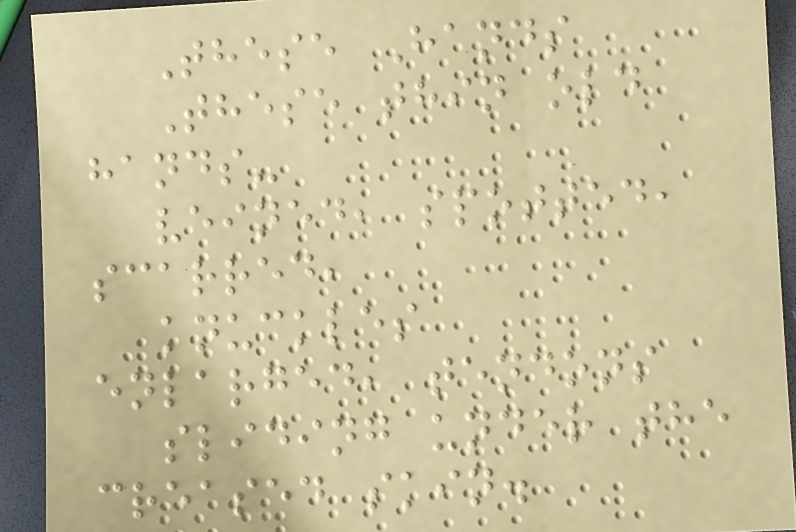These Hands
These thin old
hands-
veined, spotted,
scarred,
knuckles
enlarged, tendons
sliding under the
creased skin.
